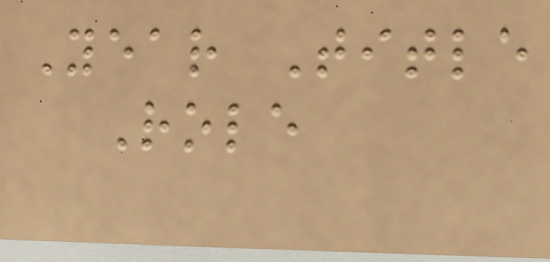Year Title
Role
